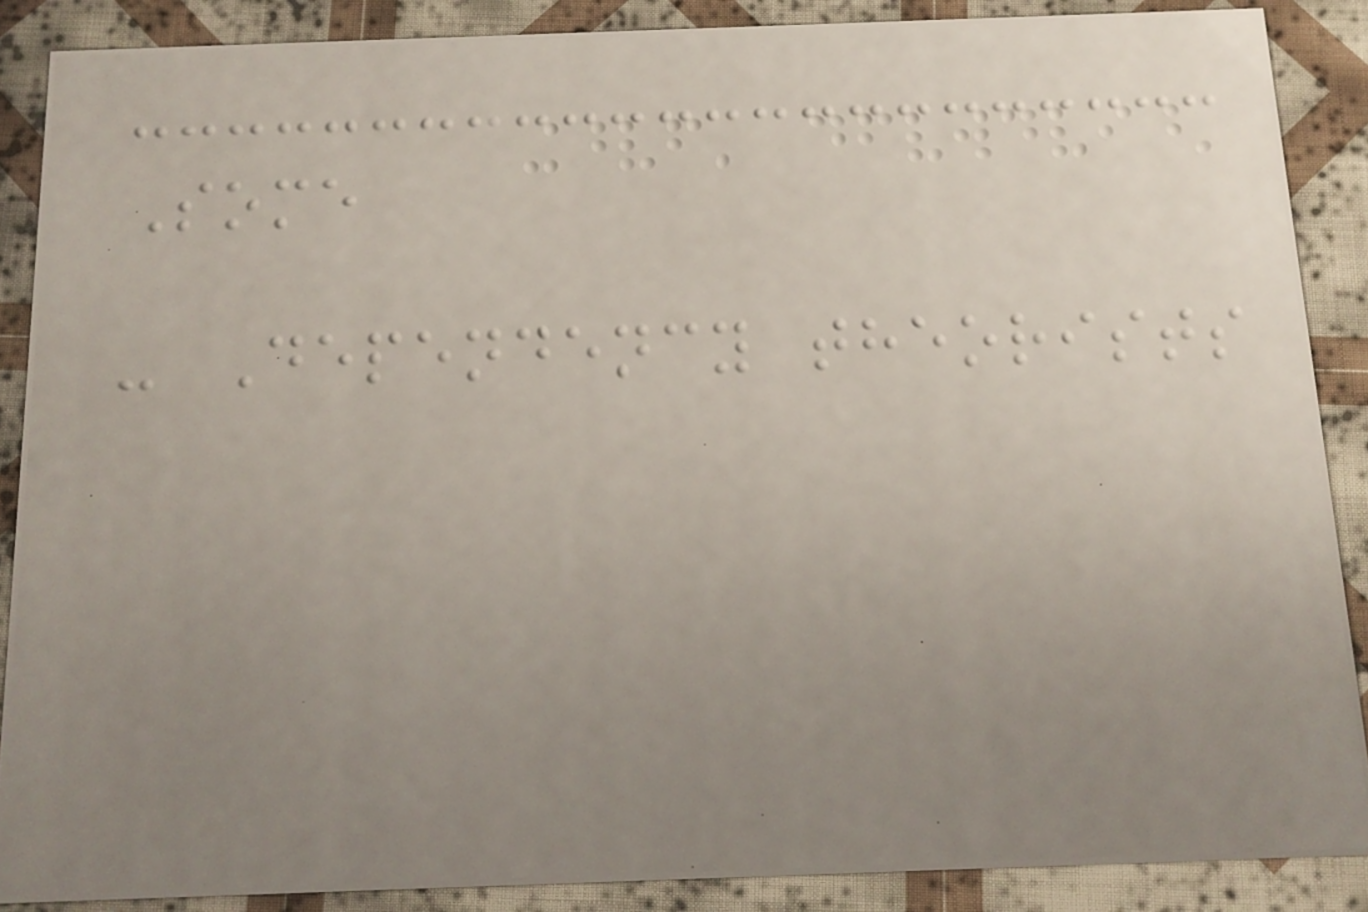Some
- Dependency theorists
